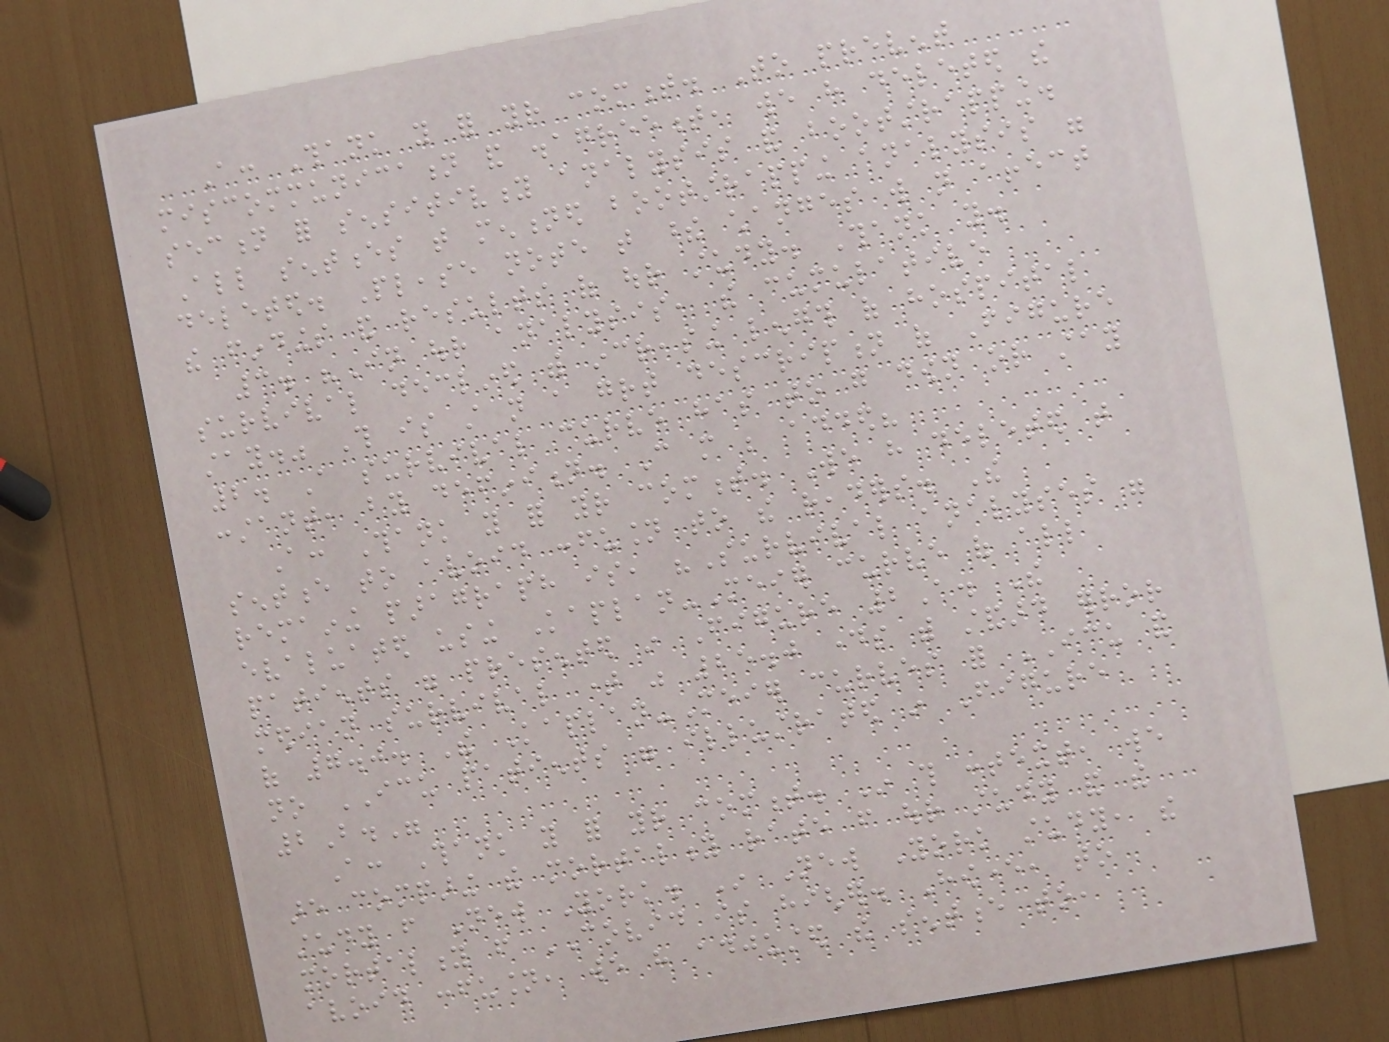A: Thank you for your comment. To prevent
miscommunication and disagreement, we have deleted the
section for sensitivity analysis and bootstrapping.
All sentences that mentioned bootstrapping analysis were
deleted. Please note that these changes will not affect
the findings and results of our study. Thank you.
3. "In our analysis, the cumulative
survival declined with increasing length of hospital
stay." This is still not a great description of Figure
2. A survival curve has to go down or stay
constant, by definition. Can more be added?
A: Thank you for your comment. We have deleted that
sentence to avoid confusion to the readers. The
remaining paragraph is, "Survival analyses were
evaluated using Kaplan-Meier curve of all
patients were presented in Figure 2A. The
median survival time was 25.0 days with standard error
of 7.0. The Kaplan-Meier curves for ICU and
no ICU patients were illustrated in Figure
2B."
A: Thank you for your comment. In this context, we
are comparing the mortality rate from our study and the
study from New York. In New York study, the
mortality from COVID is higher. However, to
avoid confusion, we have adjusted the sentence to,
